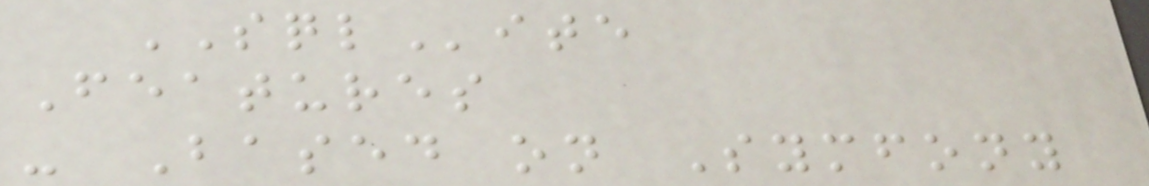SQLite
Features
- Based on Symfony
